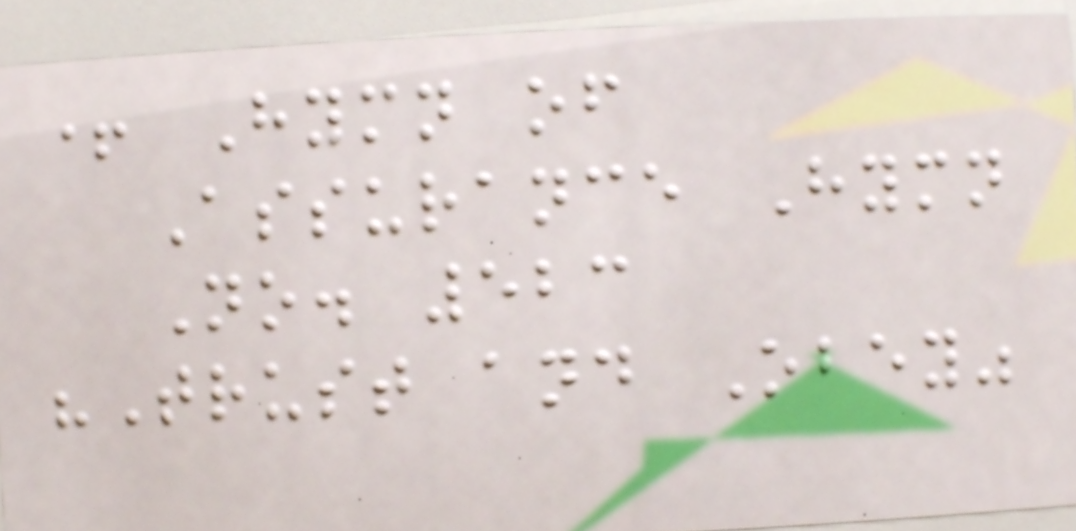+ Hymn of
Assurance Hymn
No. 523
"Trust and Obey"
